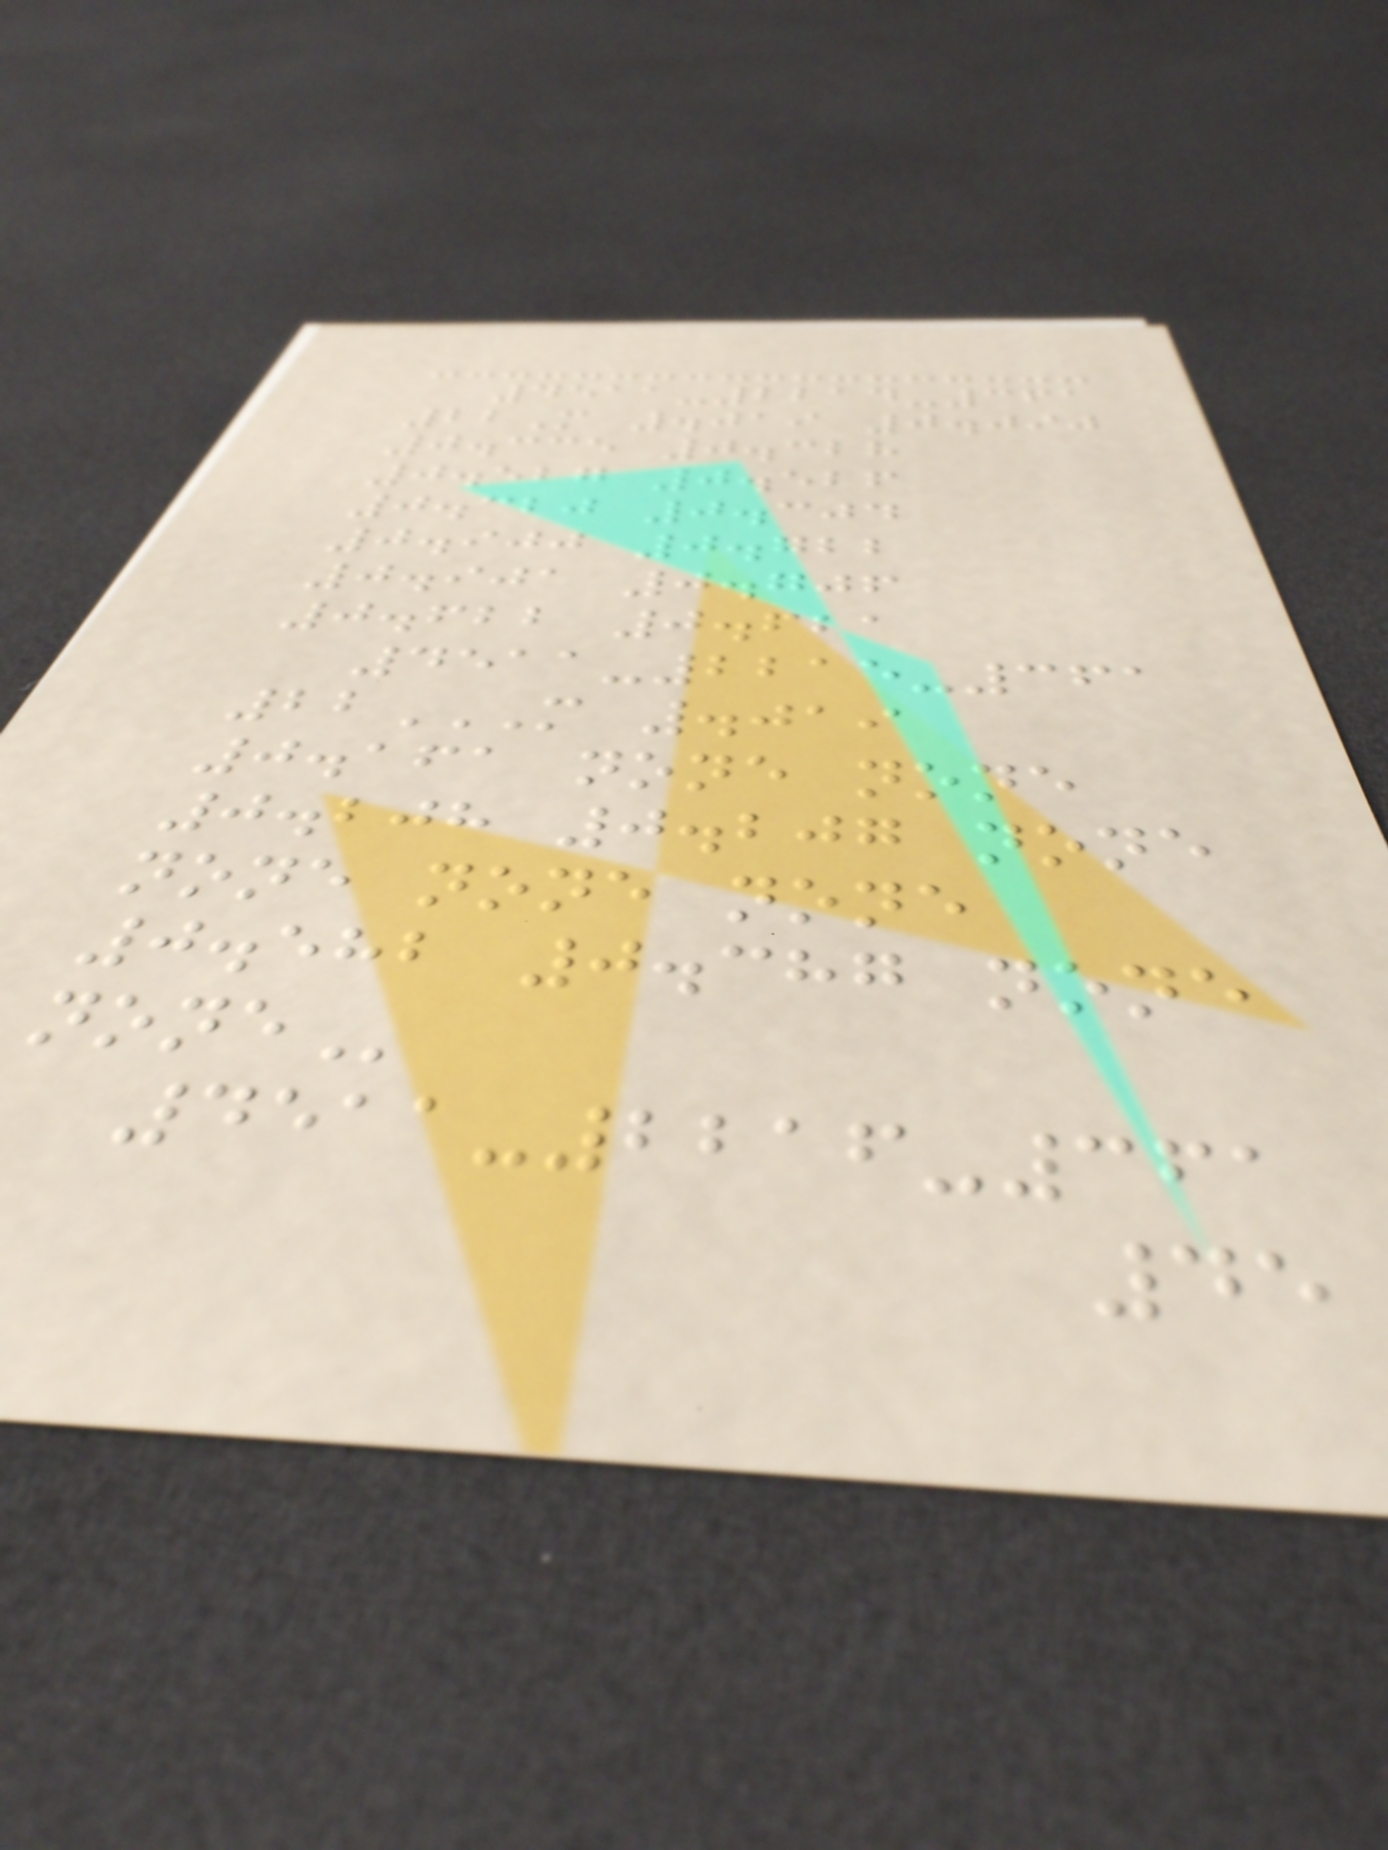4511-2214-361
22M .019 0.090
0.335 0.328
0.527 0.526
0.320 0.304
0.900 0.722
0.901 0.706
0.622 0.621
4511-2215-361
22M .019
0.161 NONE NONE
0.208 0.207 NONE
NONE NONE NONE
0.582 0.387 NONE
NONE
4511-2216-361
45
